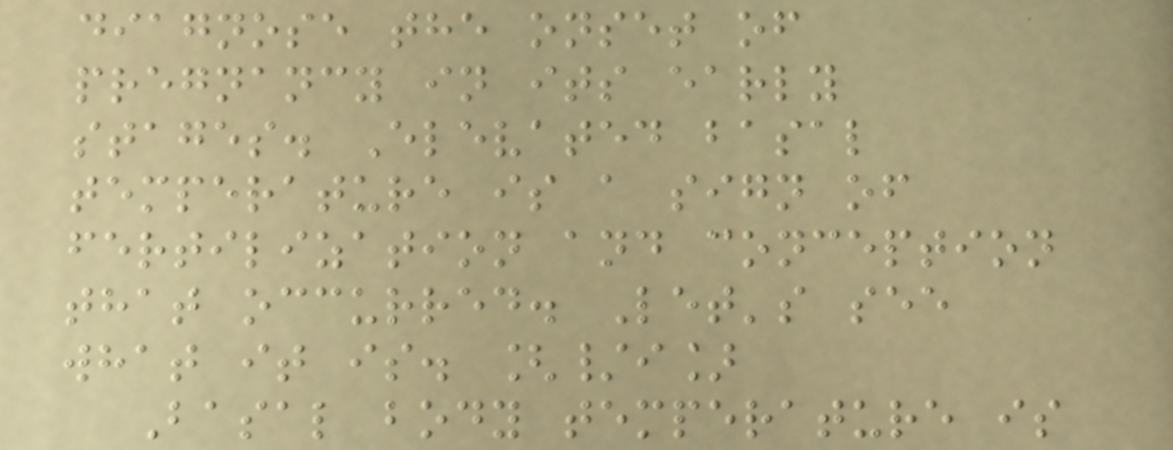diagnose the onset of
pregnancy in its early
stages. Elevated basal
temperature is a sign of
fertilization and conception
that occurred. Let's see
what it is. [/i]
Basal body temperature is
